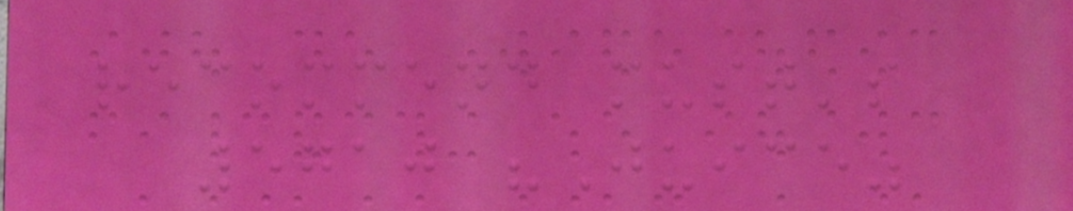recommend must's
5710 "Juice"
